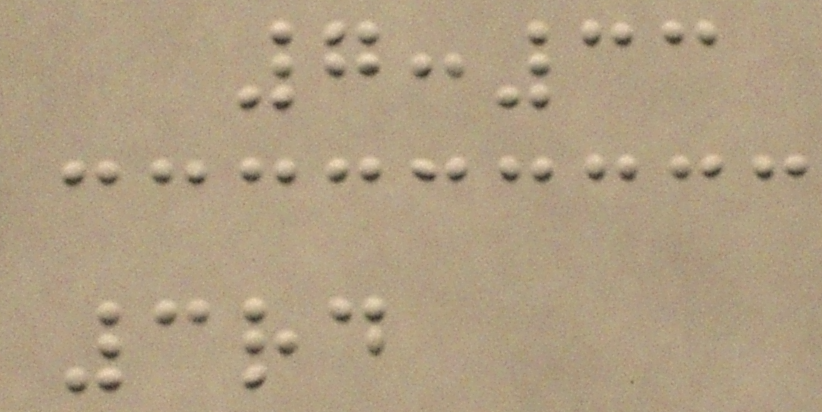7:33
3rd
